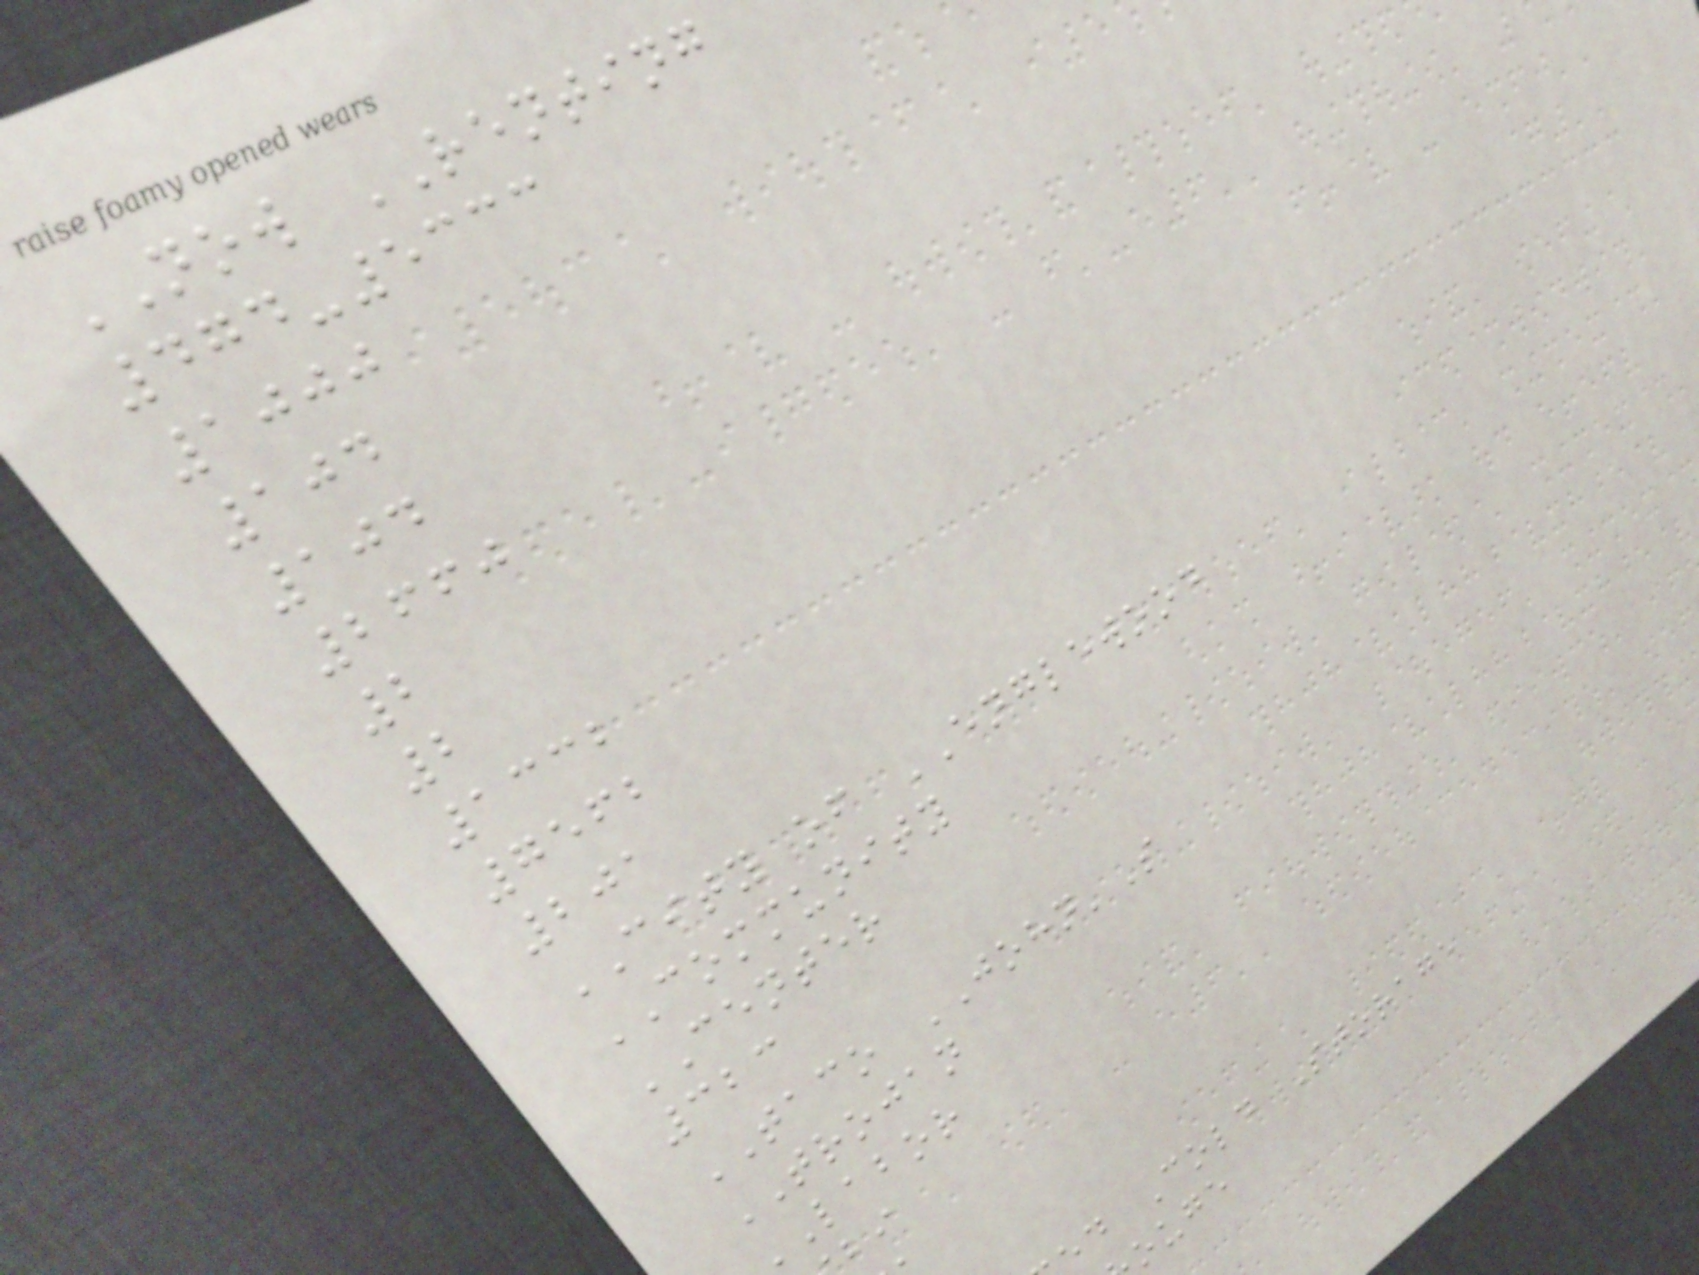NOW RENTING
474-5333
1000
104
104
2660
2
2
1332
7562
201
CITY of ENGLEWOOD
COMMUNITY
CENTER
323
TACO JOHN'S
TROJAN
labor
ed Cold Storage
ouge
